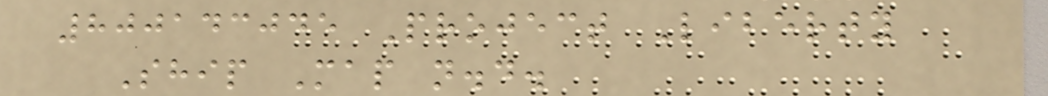800143045 Project Liberty
Ship Map n.d.
